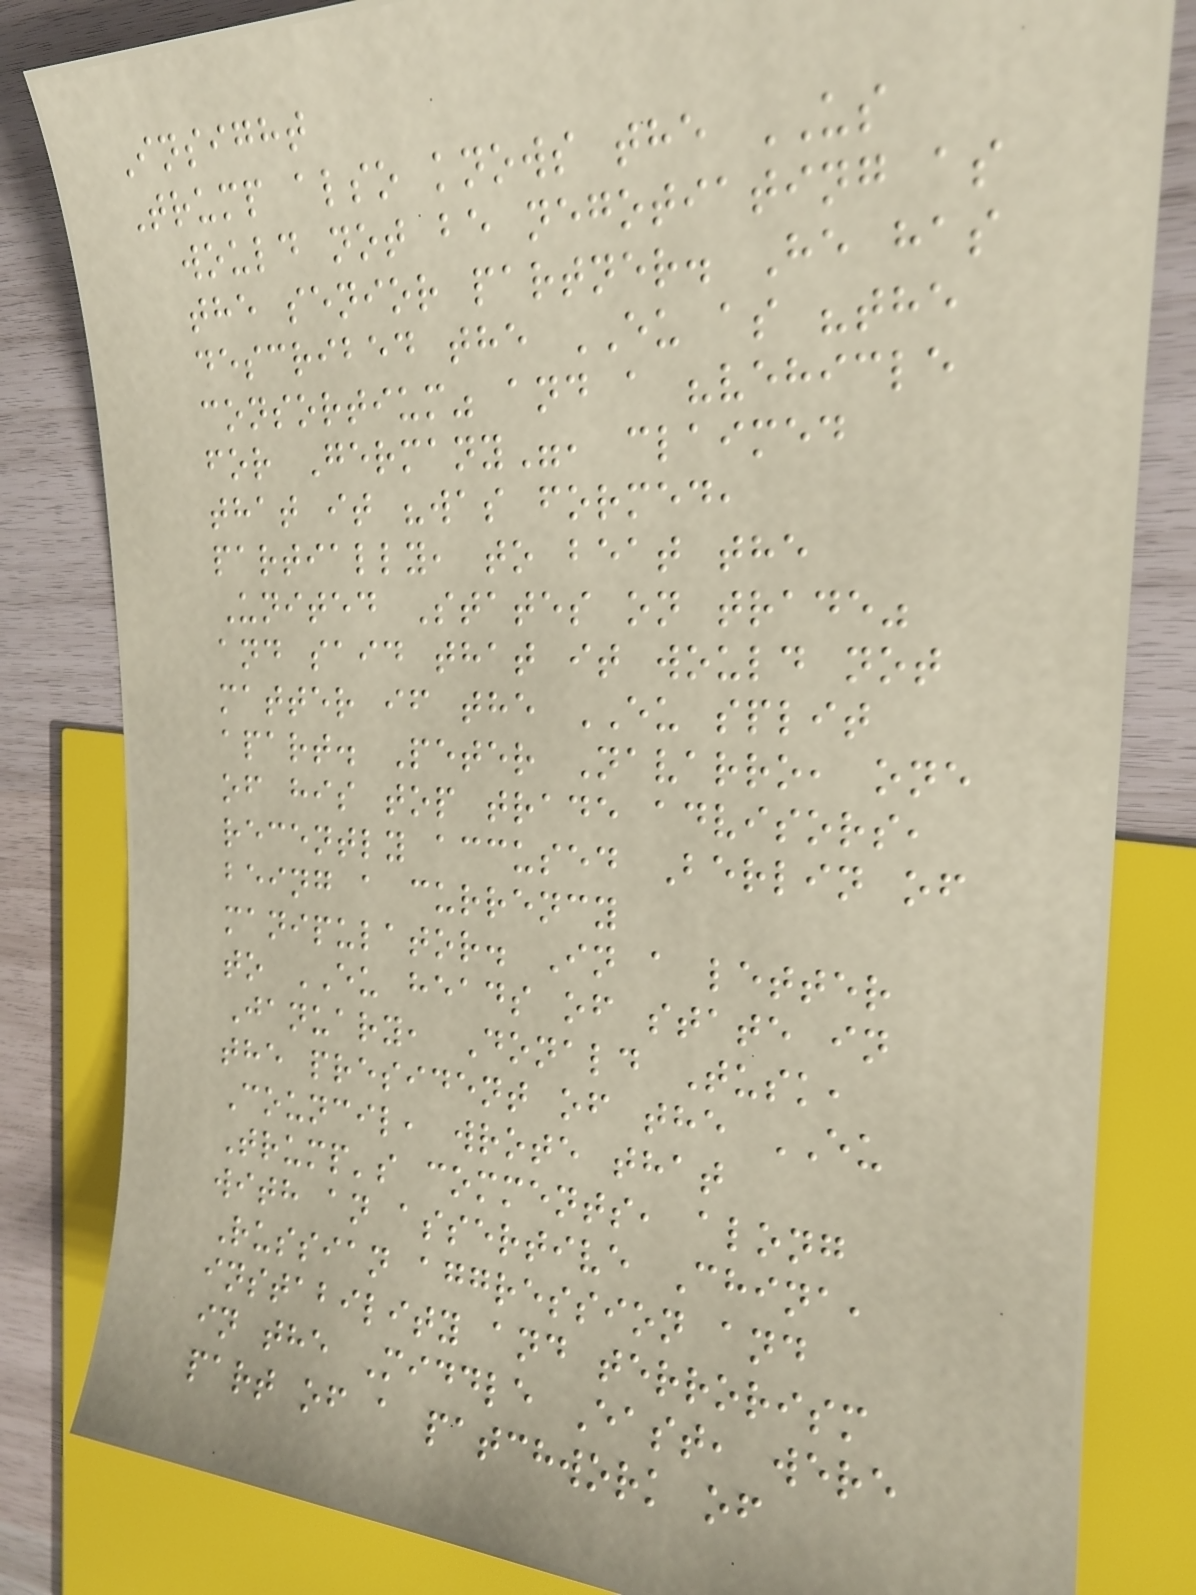Insight
Trump also knows the US
would not be negotiating as
the senior partner. He has
described the EU as "the
consortium" and a "vehicle
for Germany", claimed
that it "was formed,
partially, to beat the
United States on trade"
and said that it would not
matter if the EU split
apart. Peter Navarro, one
of his top trade advisors,
recently accused Berlin of
being a currency
manipulator. In a letter
to EU heads of state in
January, Donald Tusk,
the president of the EU
Council, wrote that
Trump's comments, along
with an assertive China,
Russian aggression and
instability and terrorism
in the Middle East, were
part of a patchwork of
